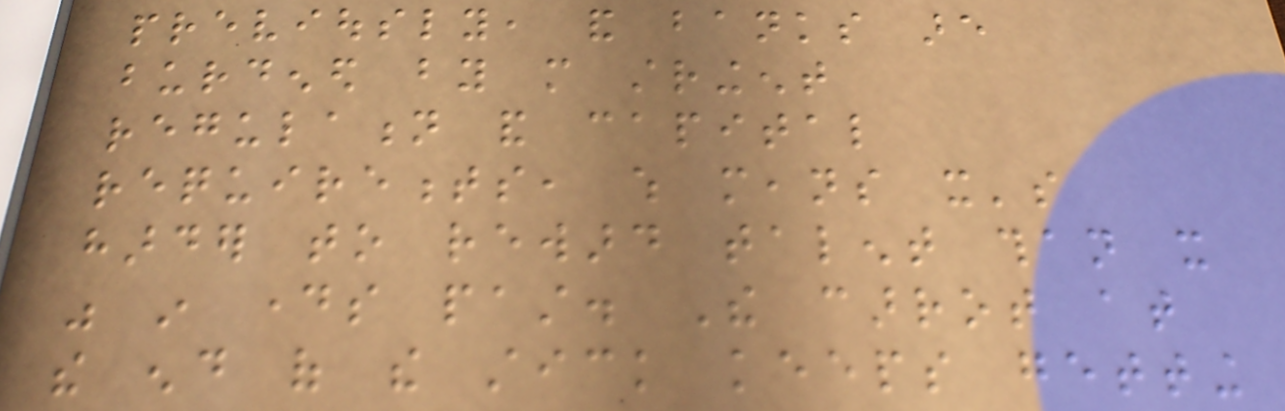previously, and banks are
burdened by more stringent
regulation and capital
requirements, which means it's
harder to reward talent than it
was in days past. The carrot at
the end of the stick keeps getting
